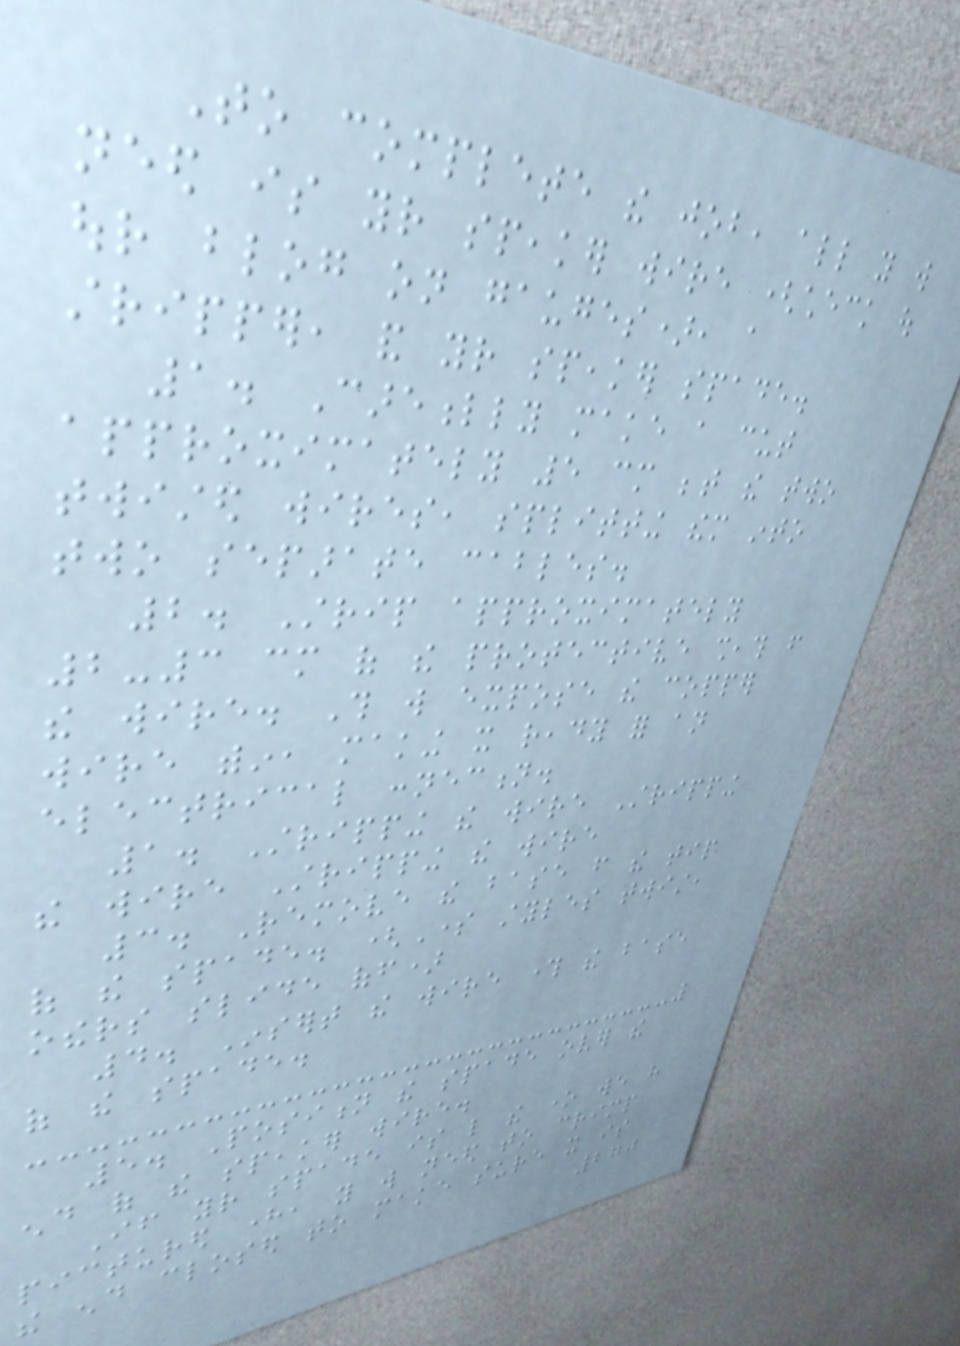To complete the job, all you will
need is your speaker wire (check out
our blog on gauges), a
stripper, and your speaker spade.
1. Carefully make a cut
approximately 5 cm between the two
twisted wires, splitting them into
two separate cables.
2. Strip approximately
2-3 cm of the protective sheath from
the wire. This will expose the copper
wire within, making it ready for an
electrical connection.
1. Stripping the wire Stripping
the wire Stripping the wire
3. Remove the base from the tip
of the spade. (Some styles twist,
others slide off)
4. Insert the wire through the base
of the spade.
5. Position the spade over the
end of the speaker wire.
If your spade is like the one we have
pictured here, you will need to crimp
the end closed to make sure it is
270
